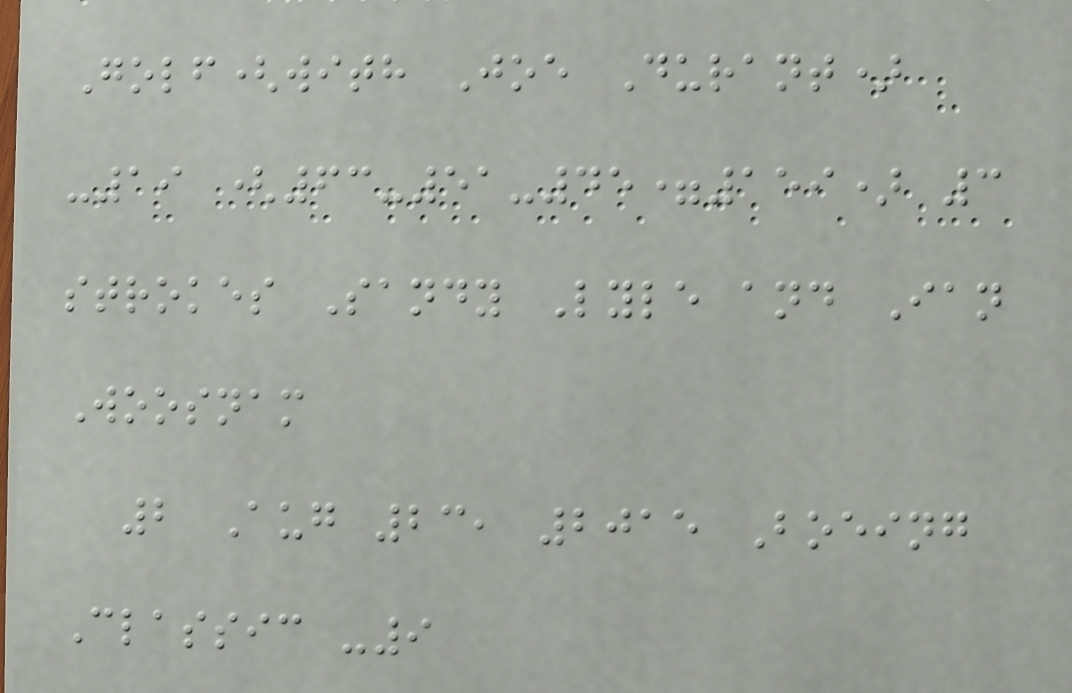Golf(with Joe Durant)
-19 (63-51-45=159) 3
strokes Sandy Lyle and Ian
Woosnam
2 Aug 23, 2015 Boeing
Classic -9
